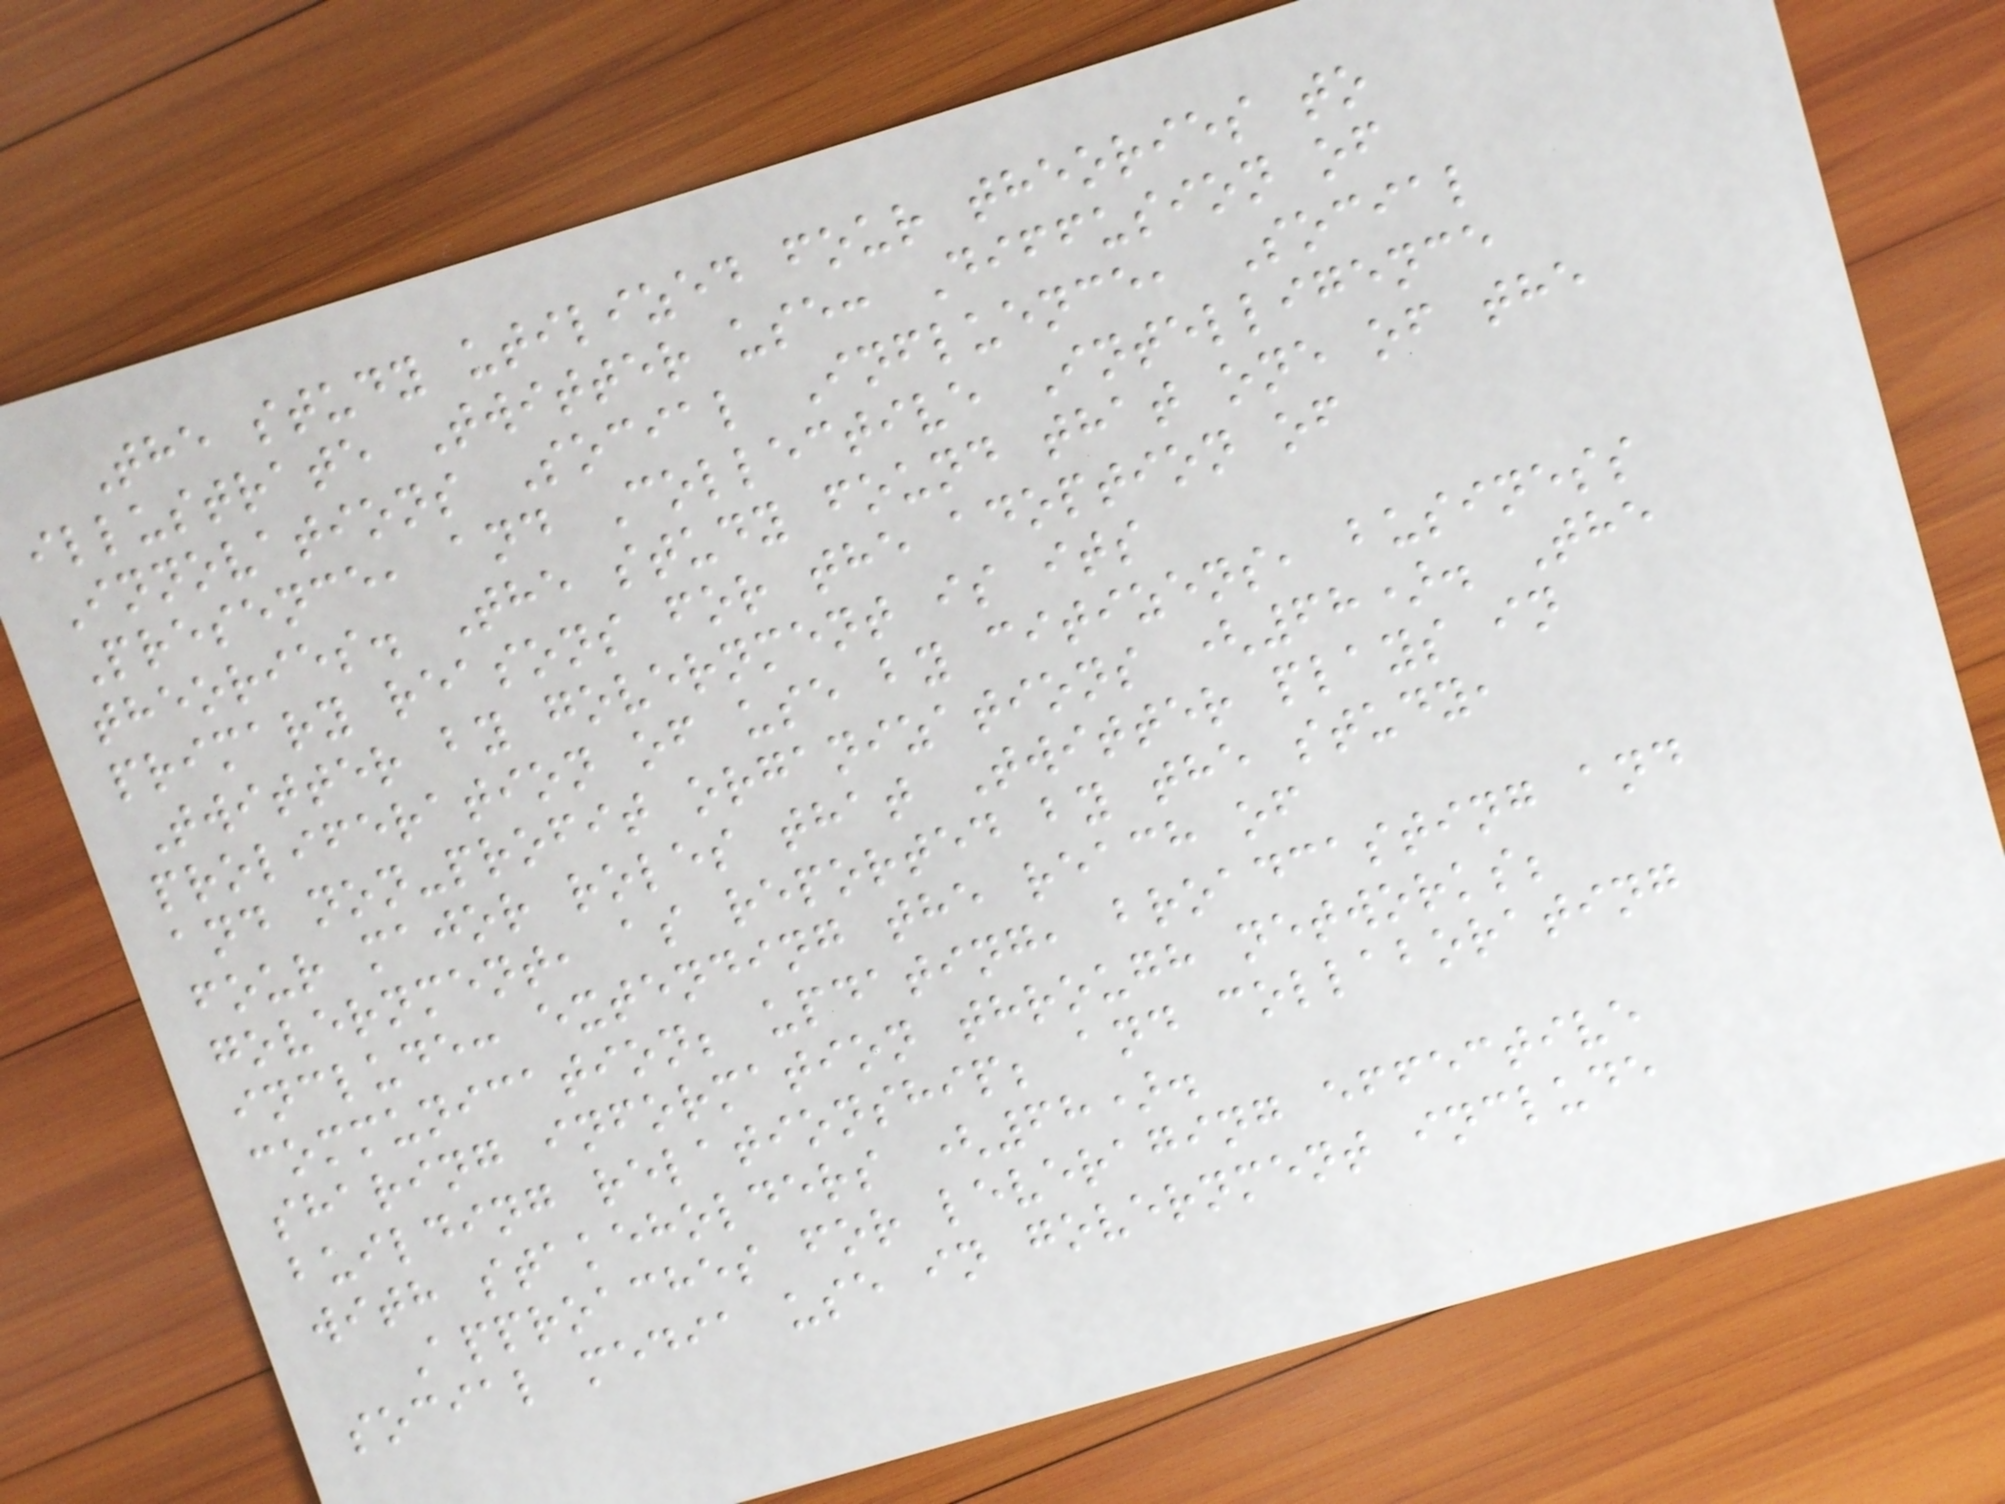The study utilized four theories to
illustrate Twitter use: Diffusion of
Innovations Social Influence, Social
Presence, and Collective Intelligence
theories. The study found that one of the
primary reasons for the adoption of
Twitter by government is its
proliferation of use by citizens, business
and non-profit organizations (68). The
four major roles that Twitter plays in
government, as reported by the study,
include: extending the reach of
communication; updating, broadcasting and
sharing information through networks;
building relationship; and collaborating
with stakeholders (68).
Approaches for leveraging effective
social media use in government include
